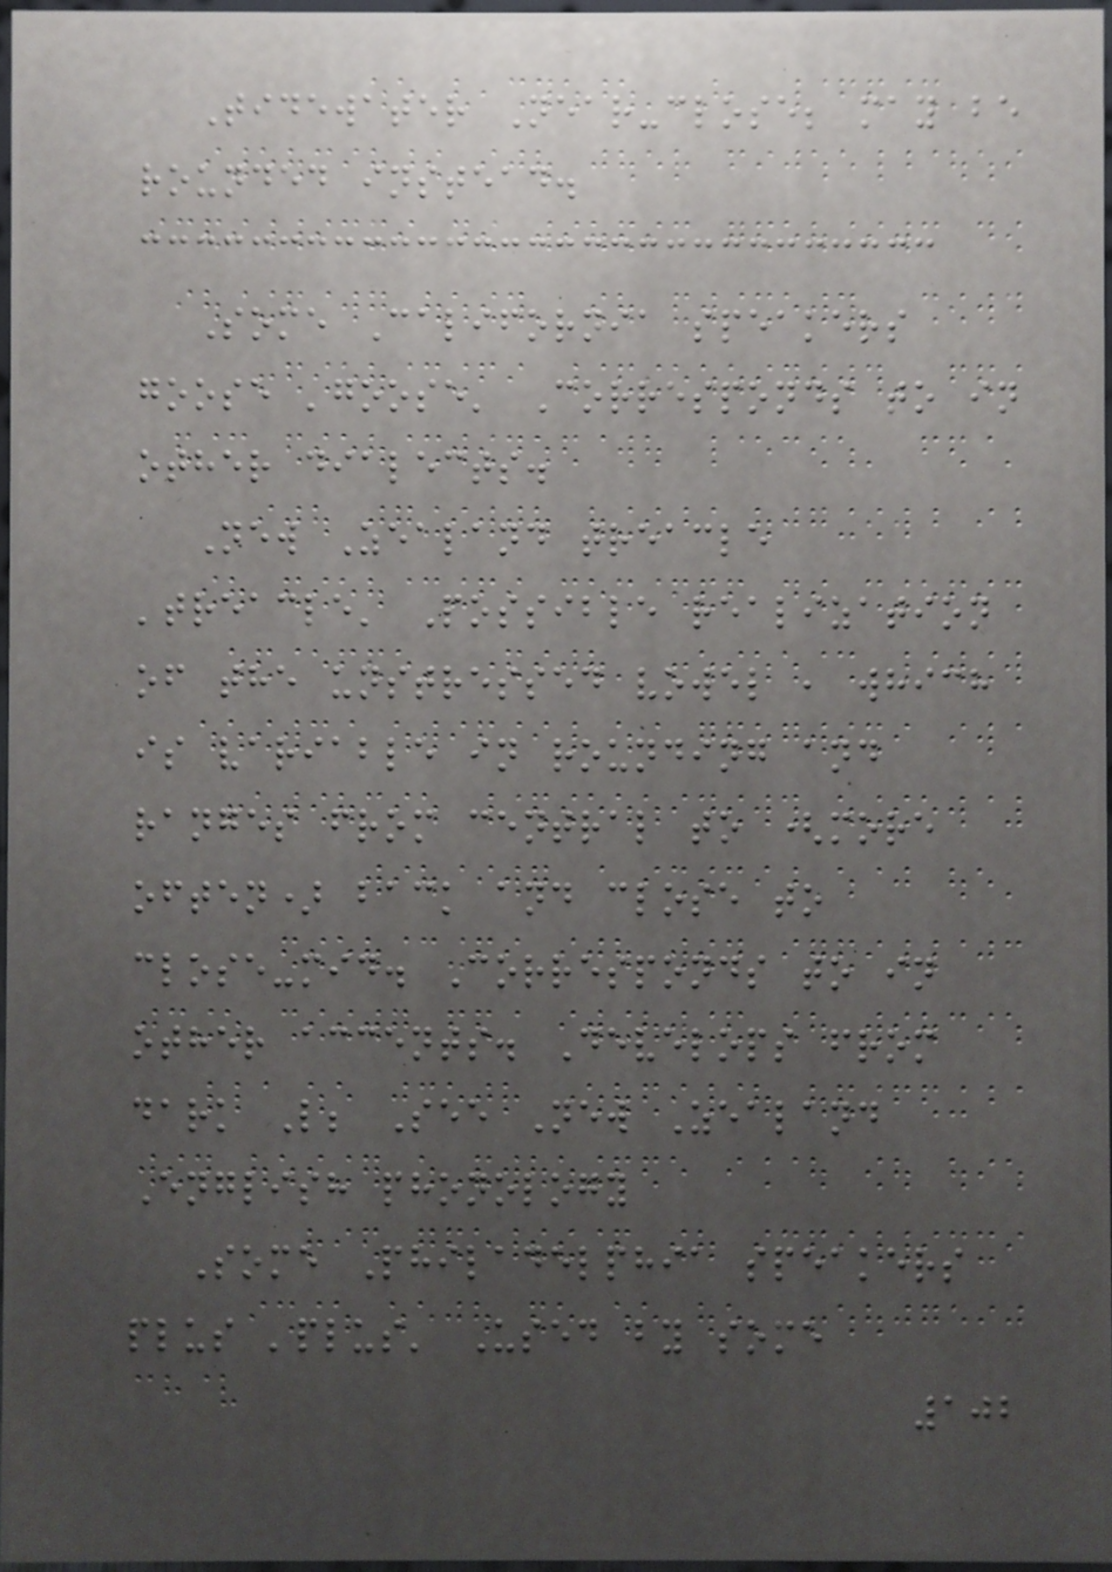Tidewater Near-close; may be
rounded instead.
Some California speakers
goose 'goose' Corresponds to in
other dialects.
New Zealand treacle
'treacle' Possible realization
of the unstressed vowel , which
is variable in rounding and
ranges from central to (more
often) back and close to
close-mid. Corresponds to in
other accents. Develops from
dark L; See New Zealand
English phonology
Some Philadelphia speakers
plus 'plus' Used by some
102
